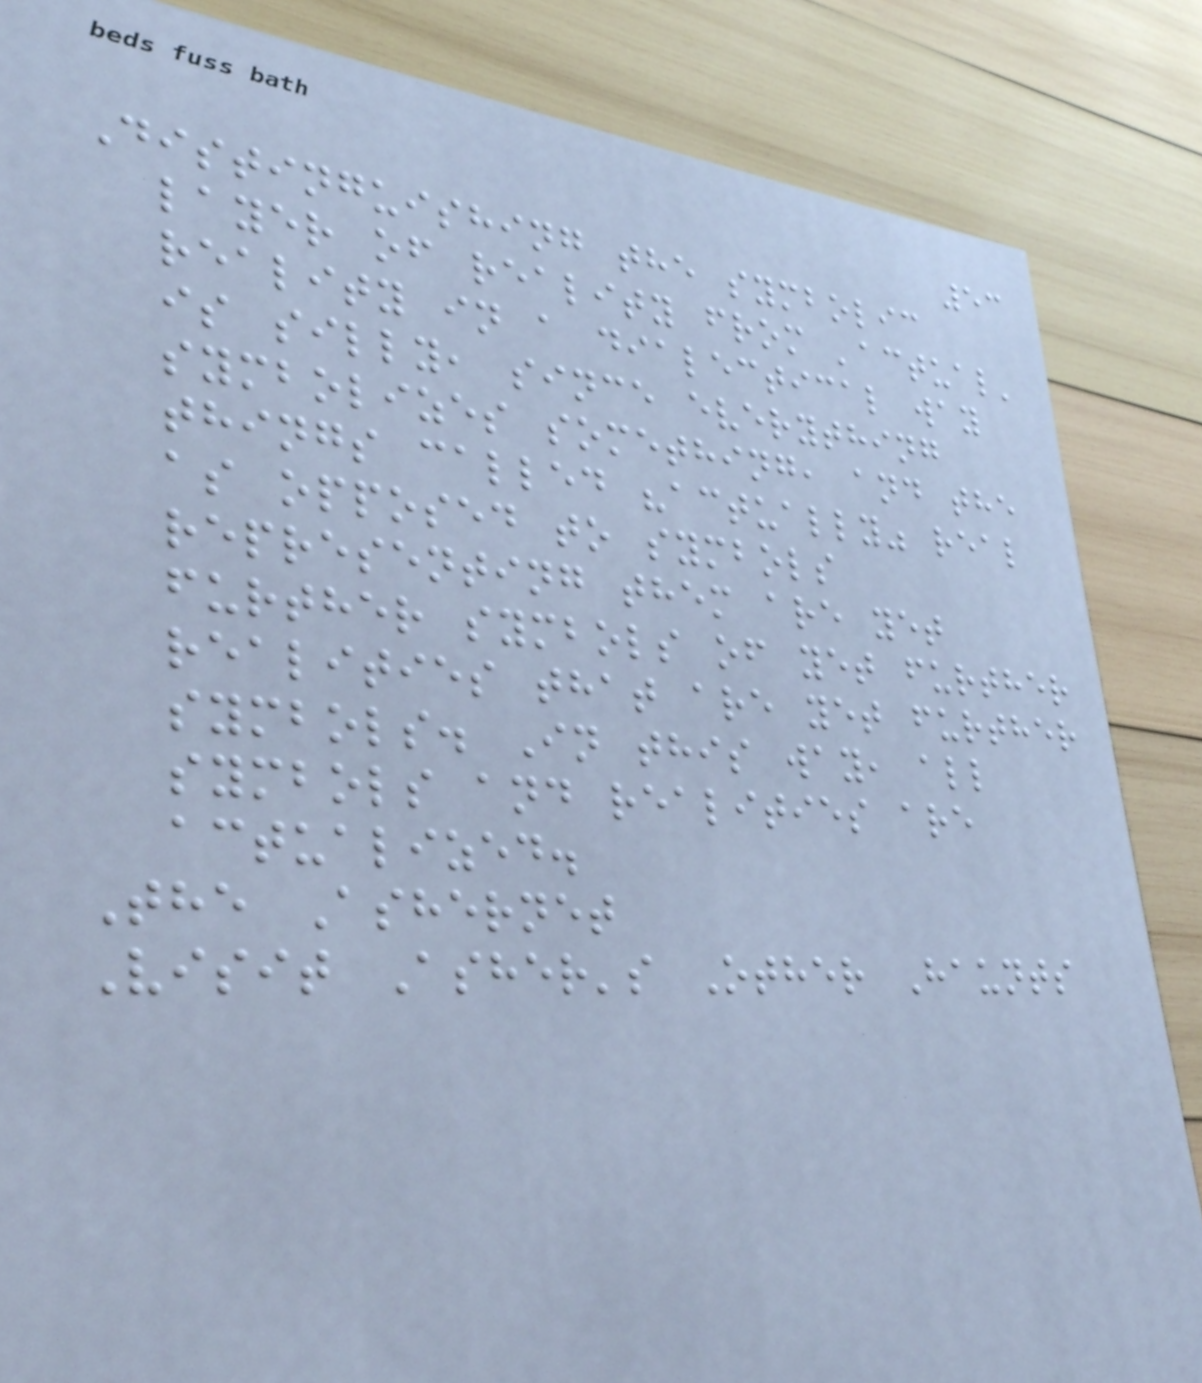53
Distinguishing the symbolic
layer of reality from 'actual'
reality in a dialectical way
is silly, since everything
symbolizes something, and the
things called "actually" real
as opposed to symbols
representing them are yet
further symbols of yet further
realities that are yet further
symbols. In this way, all
symbols and realities are
actualized.
The Ashernet
Visit Asher's Other Haunts
